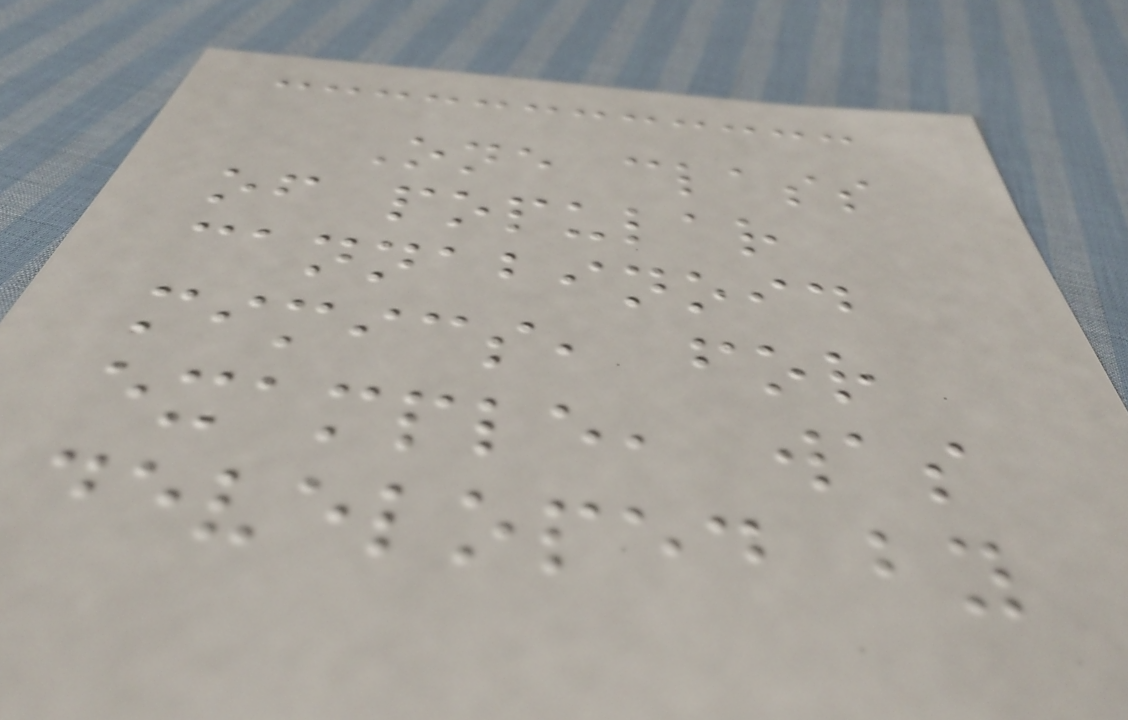One class
of popular
cannabinoid
mimics, for
example, was
developed by
